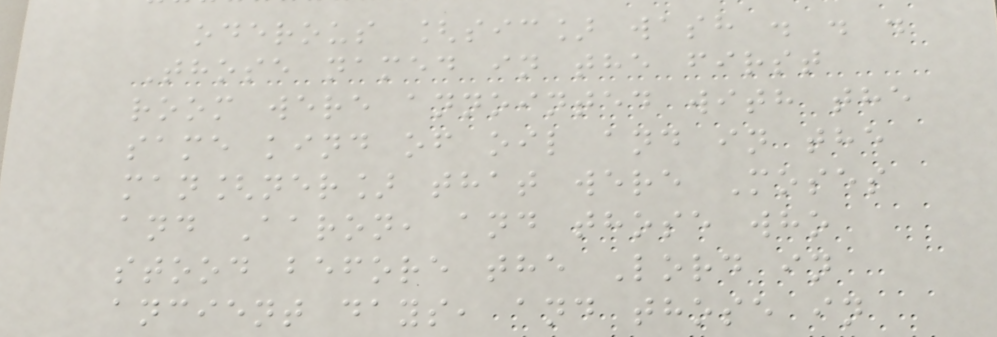oderous [sic] wash . . .
Those named in the first
room were annointed with the
same kind of oil and in the
man[ner] that were Moses
and Aaron, and those who
stood before the Lord in
ancient days, and those in
